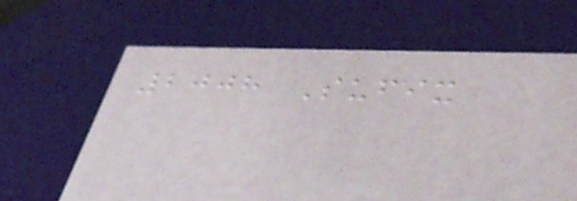2008 Sufix
